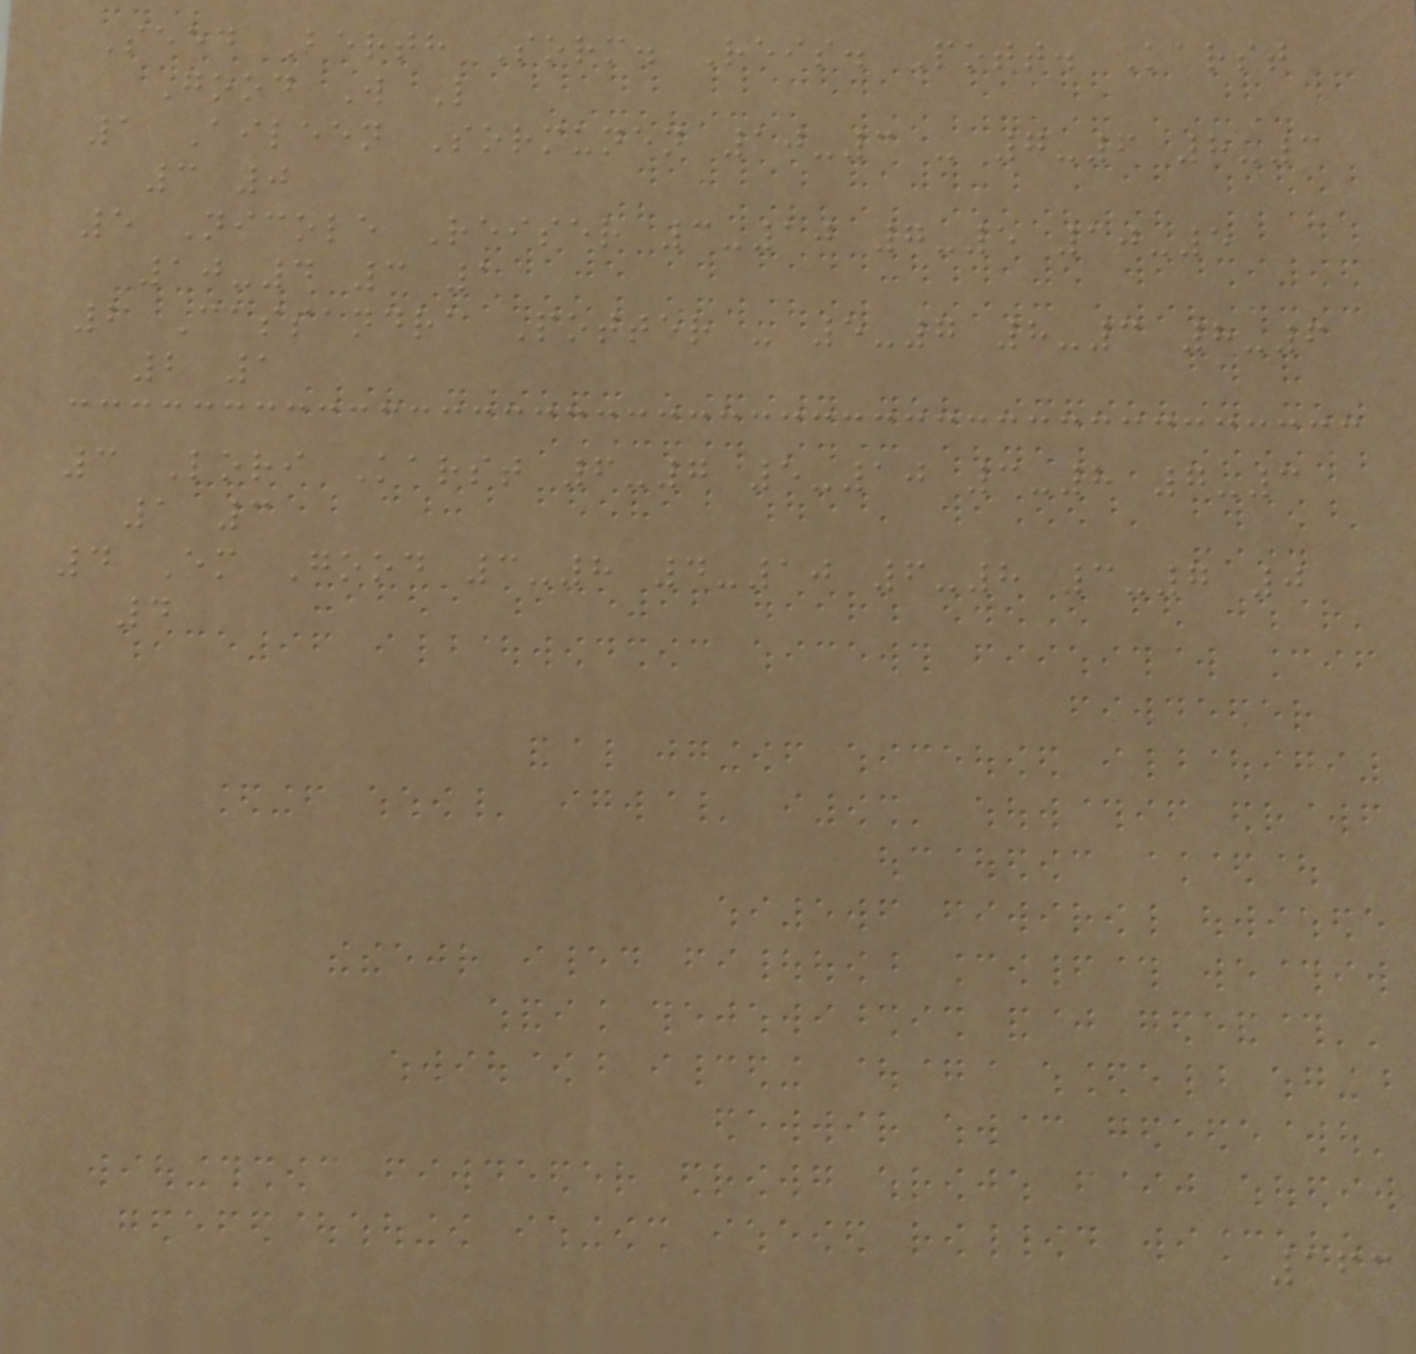Seed Berth Sorm. Reis. Pott. Karst
Good W L
1 Aileen Sormunen 10-3 - 7-6 8-3
3 0
5 Nicole Reiser 3-10 7-5 10-5
10-4 3 1
2 Cassandra Potter - 5-7 8-3 8-6
2 1
3 Lori Karst 6-7 5-10 3-8 7-3
1 3
4 Em Good 3-8 4-10 6-8 3-7 0
4
163
